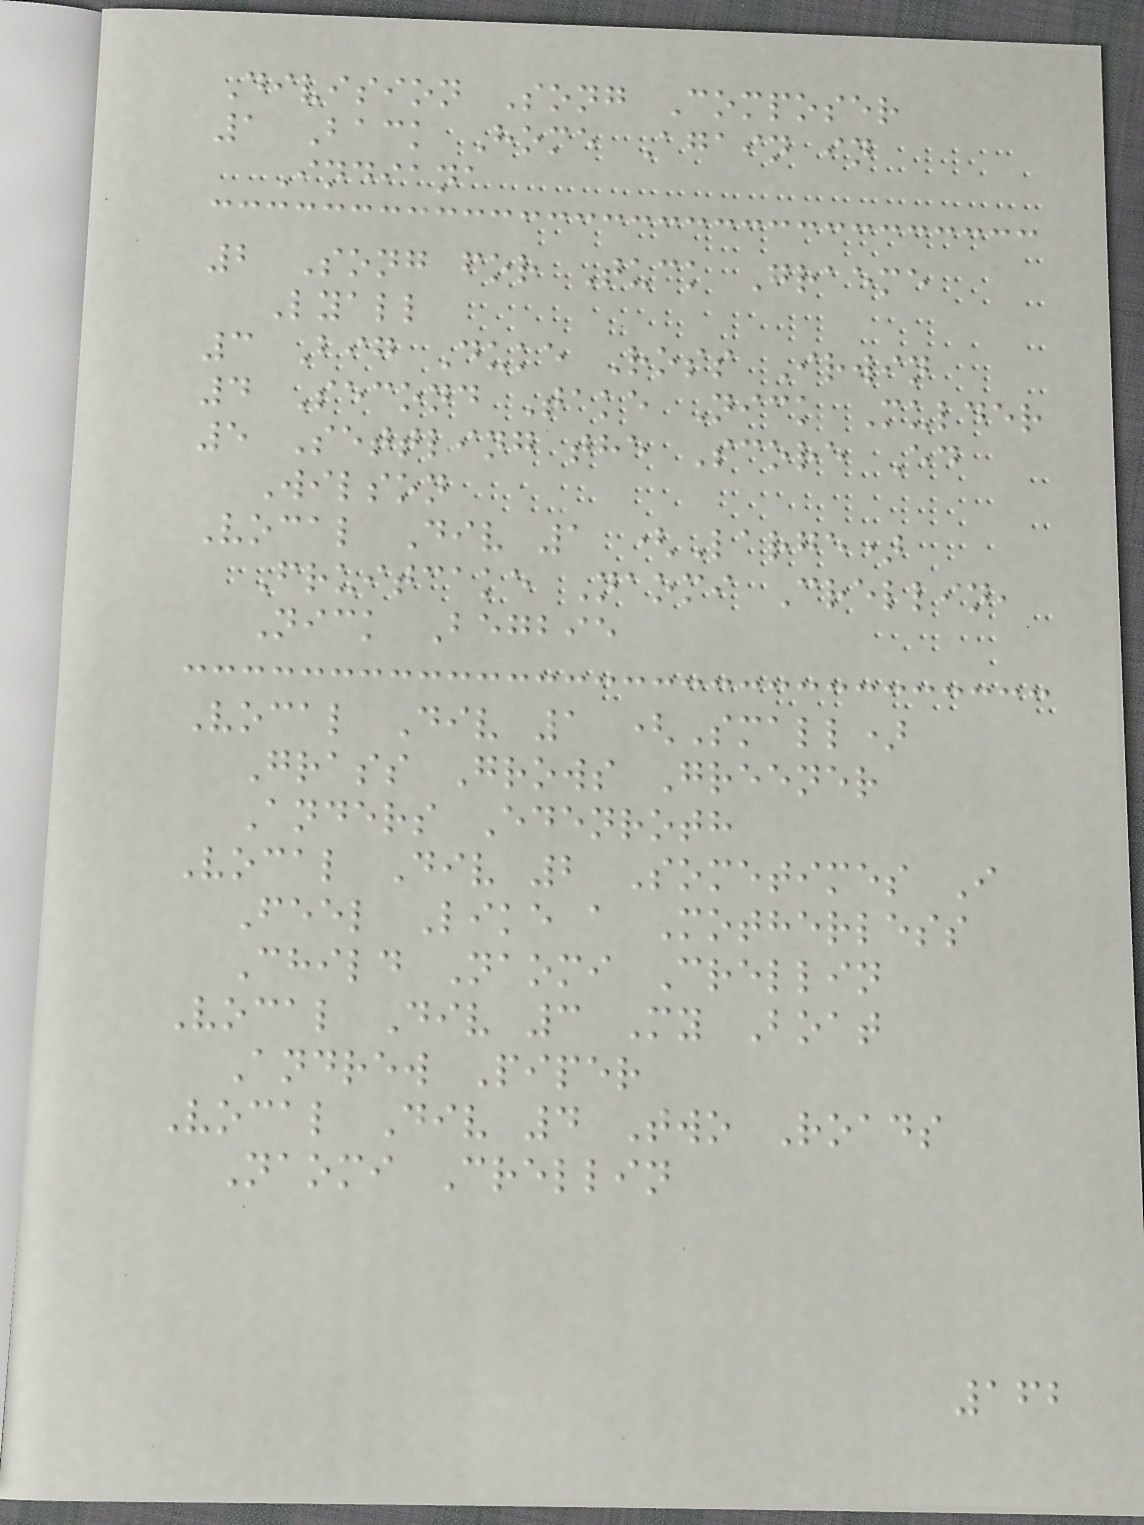Division Song Composer
1 Back Home Again in
Indiana
2 Song for Tuck Graeme
Lyall
3 Big Duke Ross Irwin
4 Second Take Nick Mulder
5 Settling the Score Ed
Wilson
Vocal Div 1 (Large)
Fruitcake Naomi Crellin,
Nick Begbie
Vocal Div 1 (Small)
Grass Grows Greener
Anders Edenroth
Vocal Div 2 Sometimes I
Feel Like a Motherless
Child Naomi Crellin
Vocal Div 3 My Boat
Andrew Piper
Vocal Div 4 Two Roads
Naomi Crellin
162
